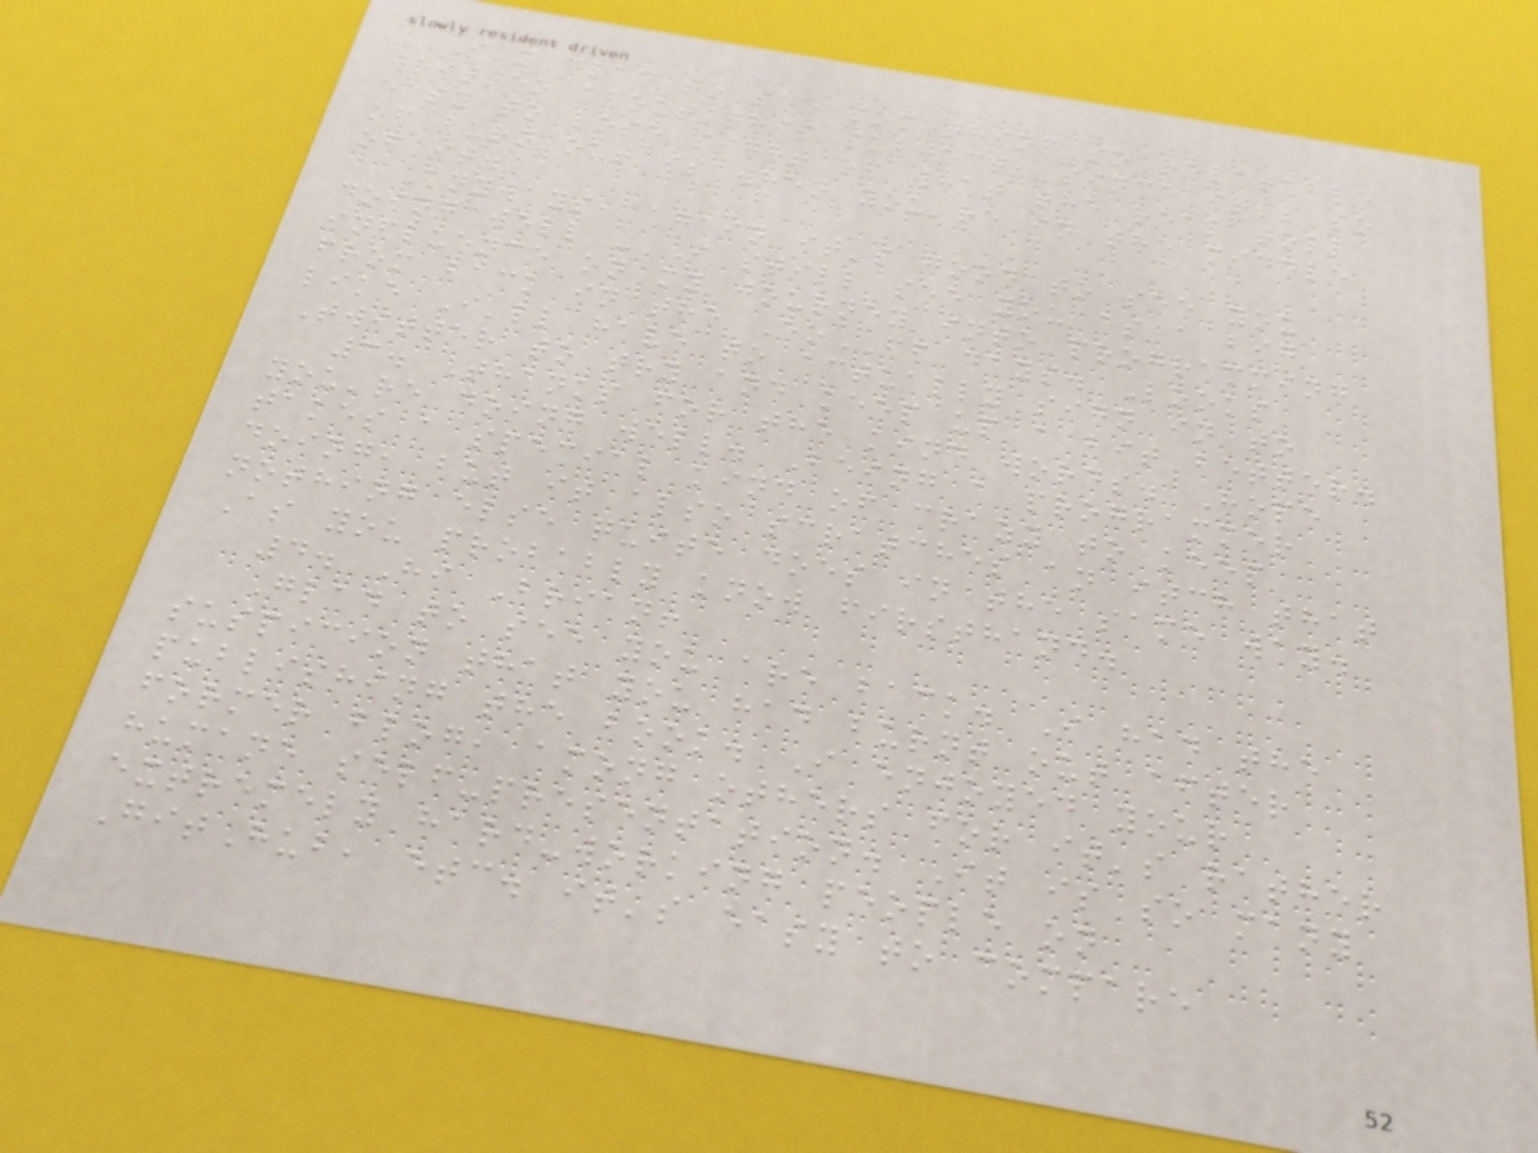I'm glad to see something so relatable
written about this subject, since it's so
easy to lose sight of what the real toll
of burn out is when you're in the middle
of it.
Anyways, again it's good to see you
doing well - I still see you as a big
influence on my journey into programming
from back in the EoFF days. Looks
like I'll have to actually sign in to
Twitter to try and keep up a bit better.
3. Thanks for the kind words. Hope
you're doing well. Being a programmer
takes a special kind of crazy to keep
doing, but it also scratches an itch that
nothing else quite does in the same way.
As you probably know firsthand.
4. Hi Brian!
Glad to see you are back. I had the
suspicion that you had burnt out after
publishing the book. I enjoyed your
former blog, among others for it's rather
humane self-presentation. It is so many
extremely hard-working people on
GitHub, etc. it's easy to compare
